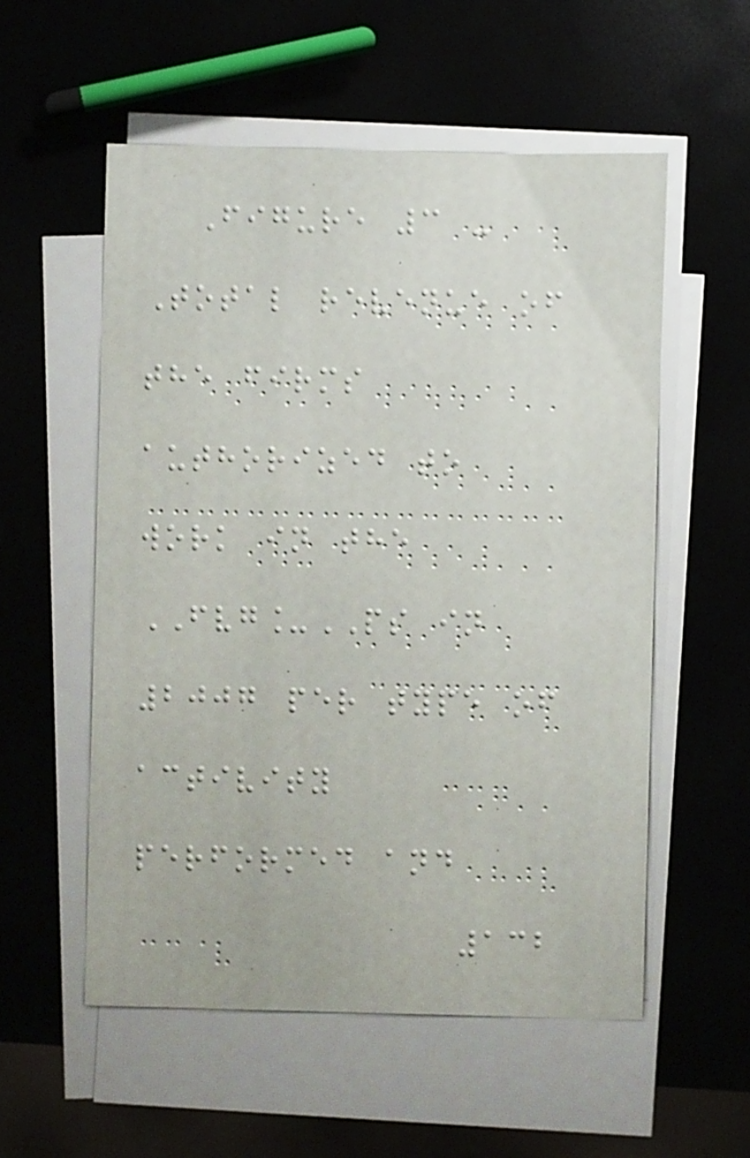Figure 3 -
Total revenue of
the firms
authorized to
work in the
FVG_PS in
2007 per type of
activity
performed and
132
